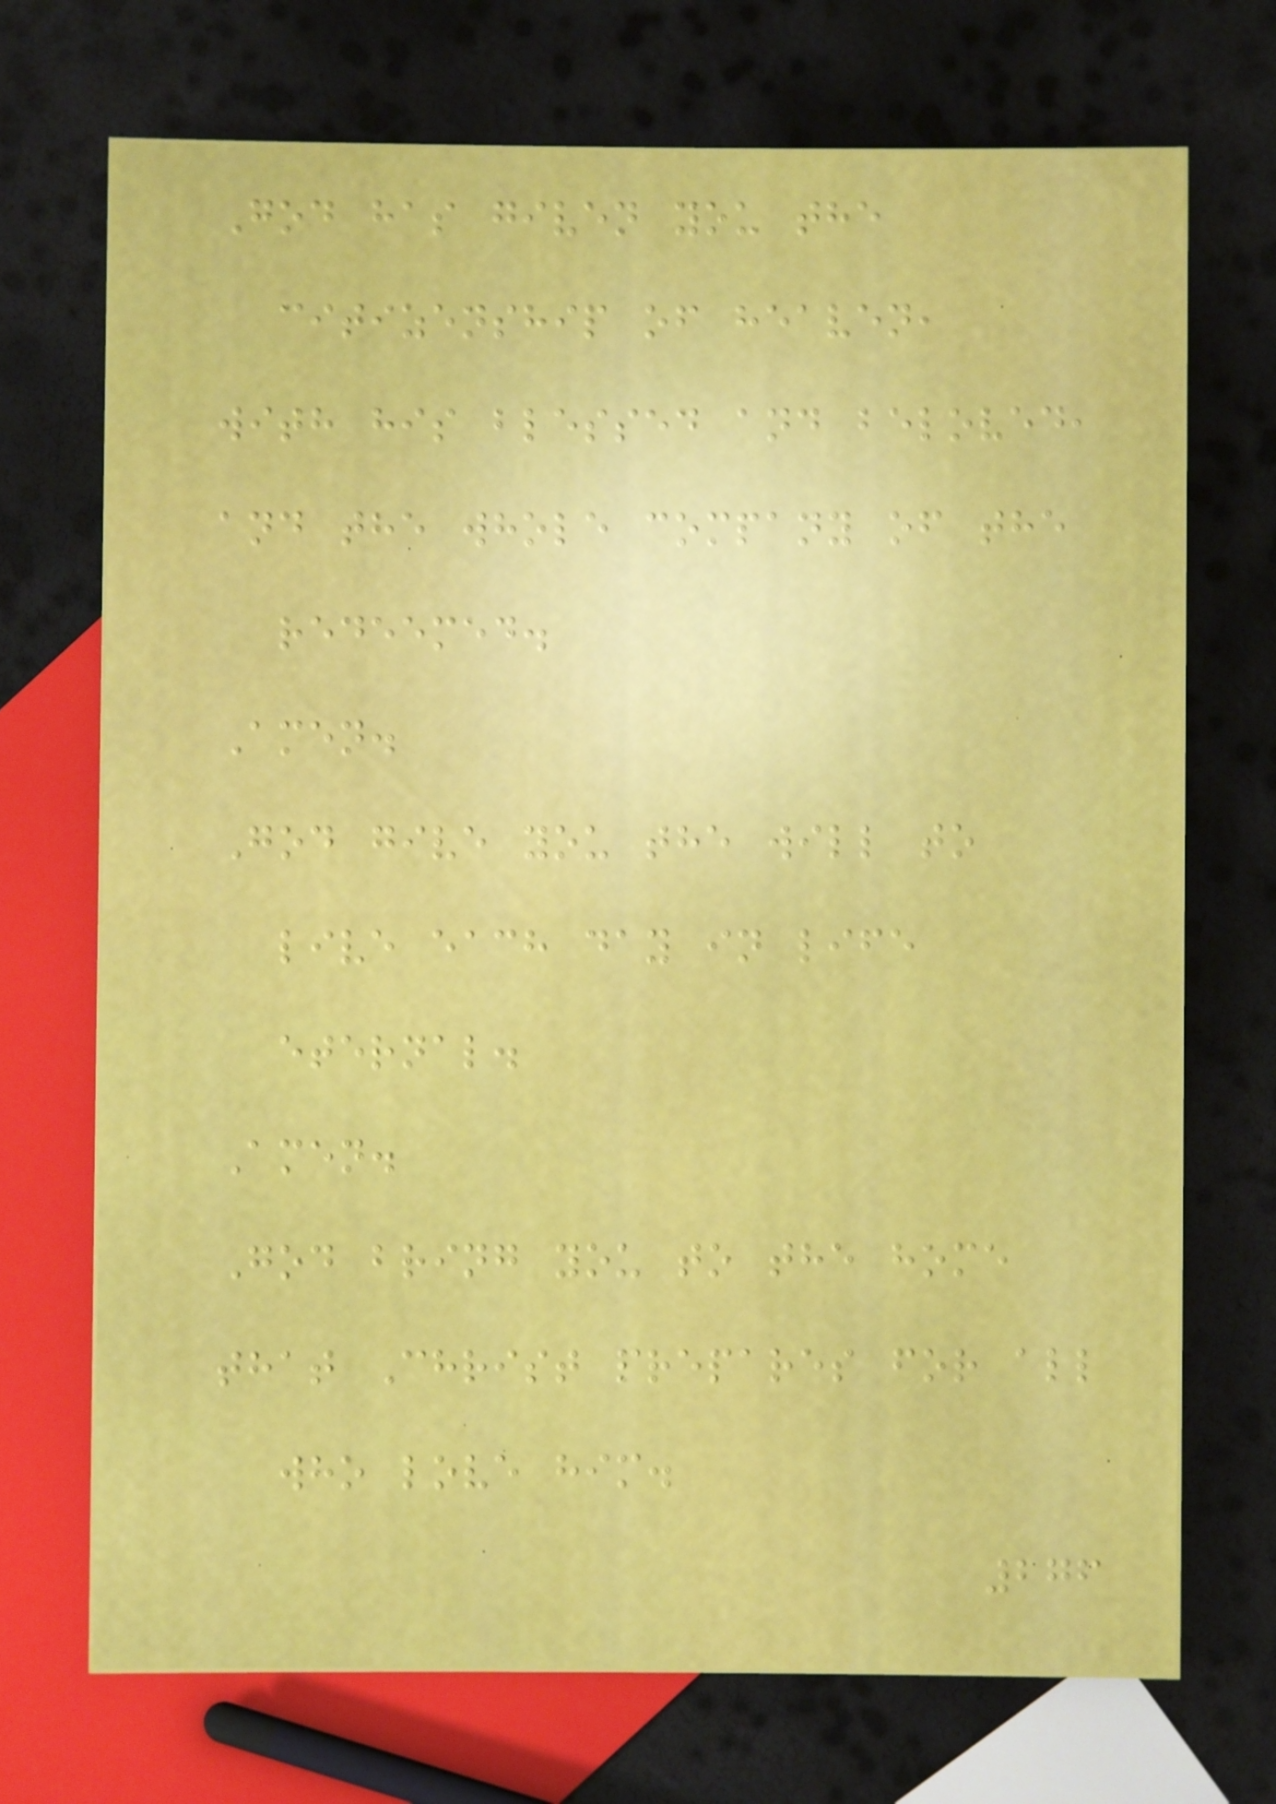God has given you the
citizenship of heaven,
with his blessed and beloved,
and the whole company of the
redeemed.
Amen.
God give you the will to
live each day in life
eternal.
Amen.
God bring you to the home
that Christ prepares for all
who love him.
276
